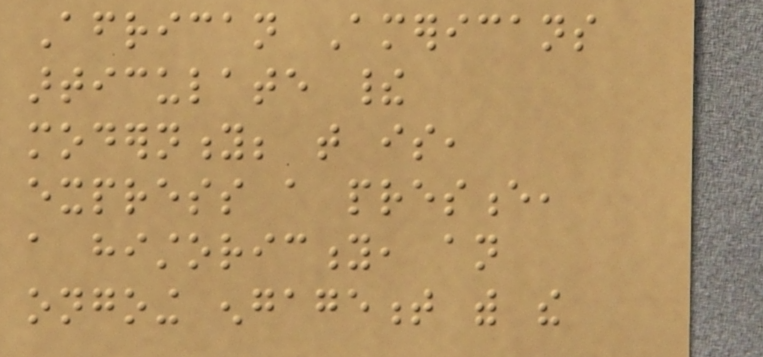African Americans
articulate their
modernity; that is,
express a presence,
a historicity, an
ongoing engagement with the
